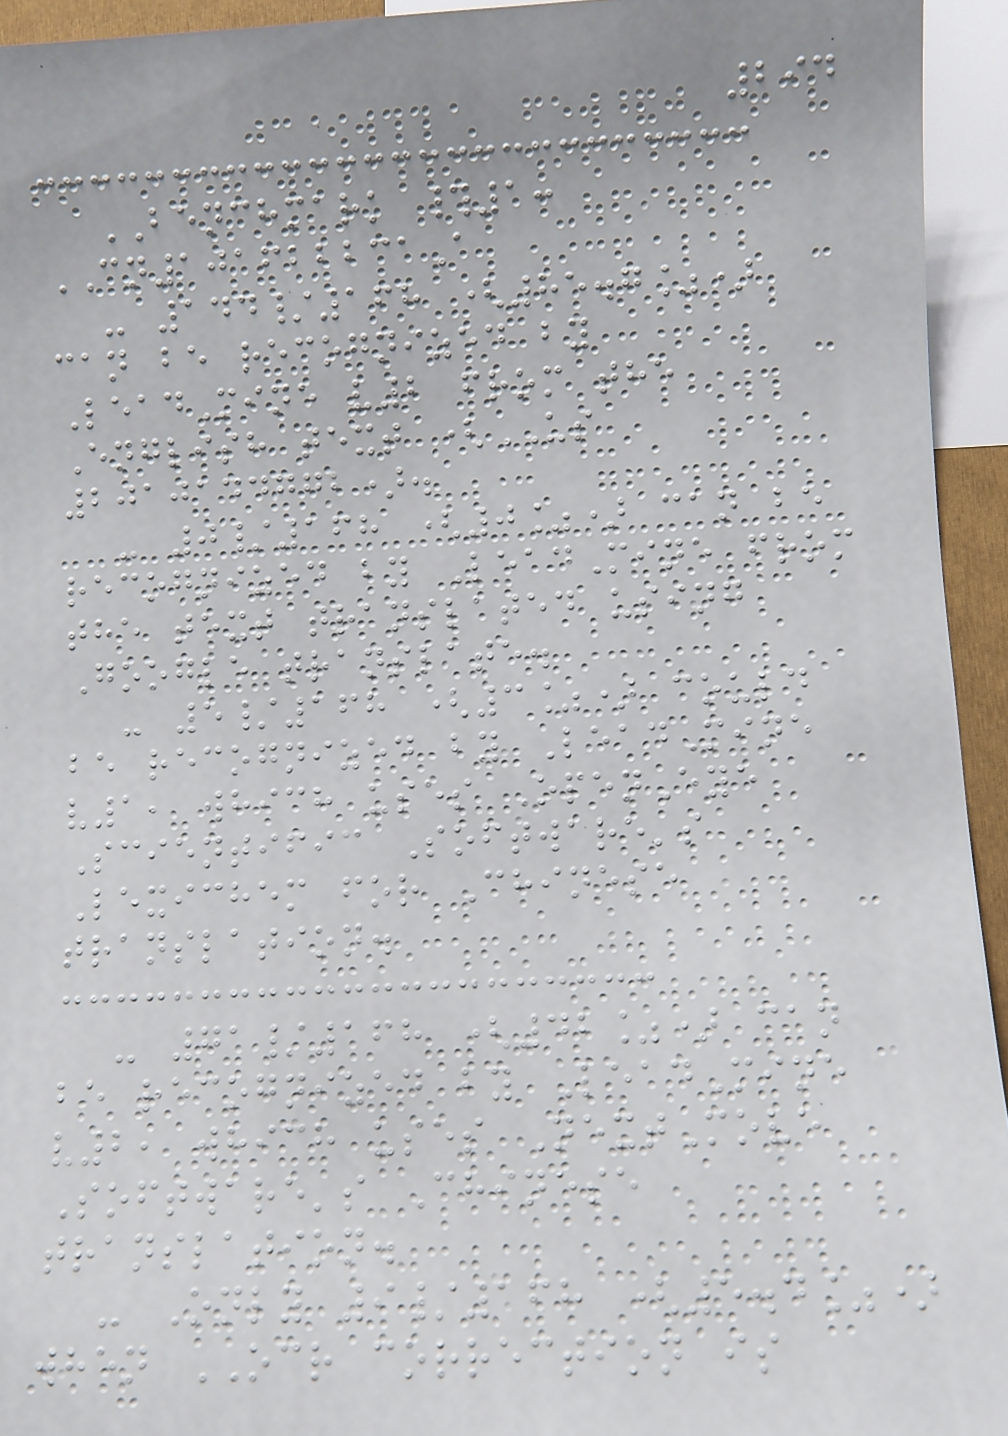294
BENCHMARK #1:
CN101622231A
- 144/168 (85.7%)
can be recognized by
LeadMine v2 from the
English text (US
2010144772).
- 0/168 (0%) can be
recognized by LeadMine from
the text translated using
Google translate.
- 5/168 (3%) could
be recognized by LeadMine
v1, which uses OpenEye
Scientific Software's
Lexichem for Chinese
translation.
- 71/168 (42%) can
be recognized by LeadMine
v2, which uses NextMove
Software's Chinese
translation.
- Only 9/168 (5.4%)
when OCR correction is
